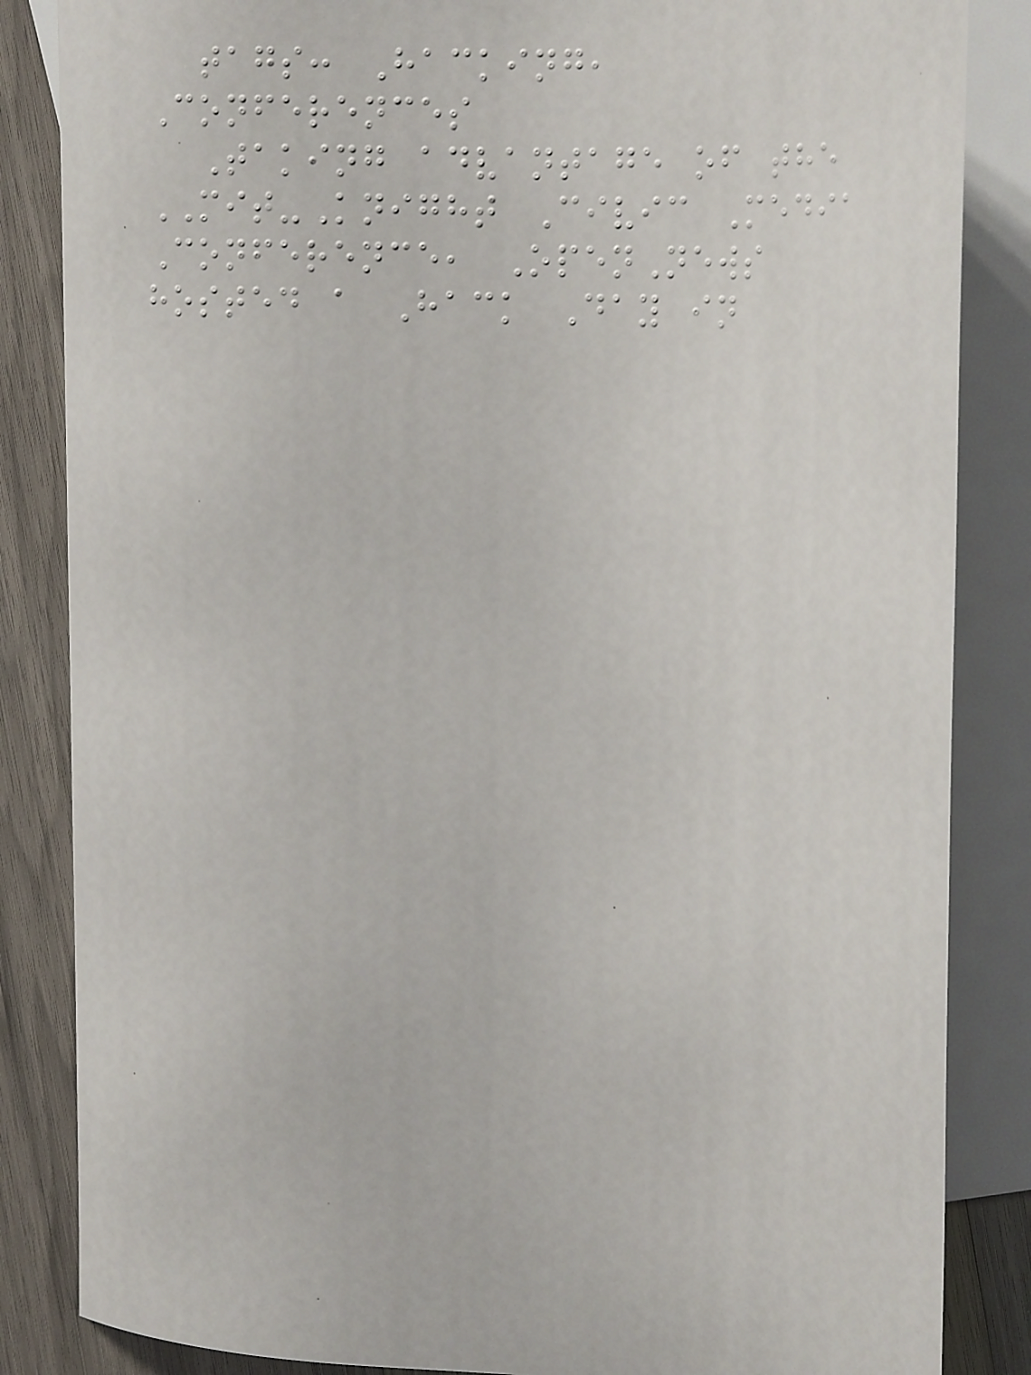tags: Hacking,
Conferences
Taking advantage of the
MIT-Knight Civic Media
Conference, OpenNews
hosted a Hack Day in
